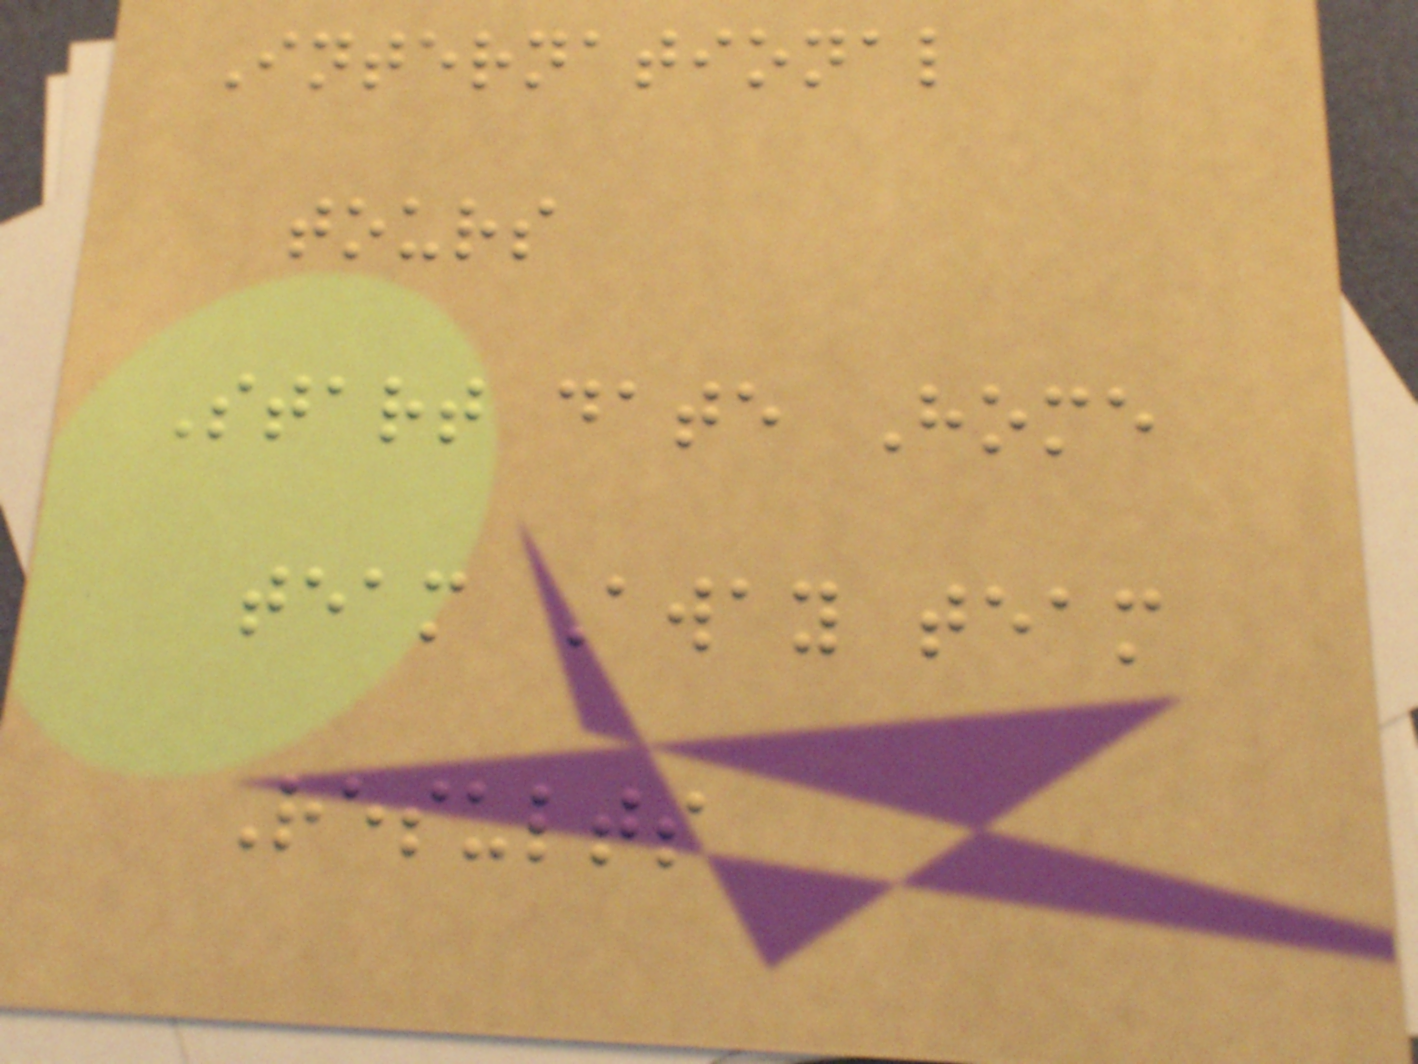International
tours
Start date Home
team Away team
Results
